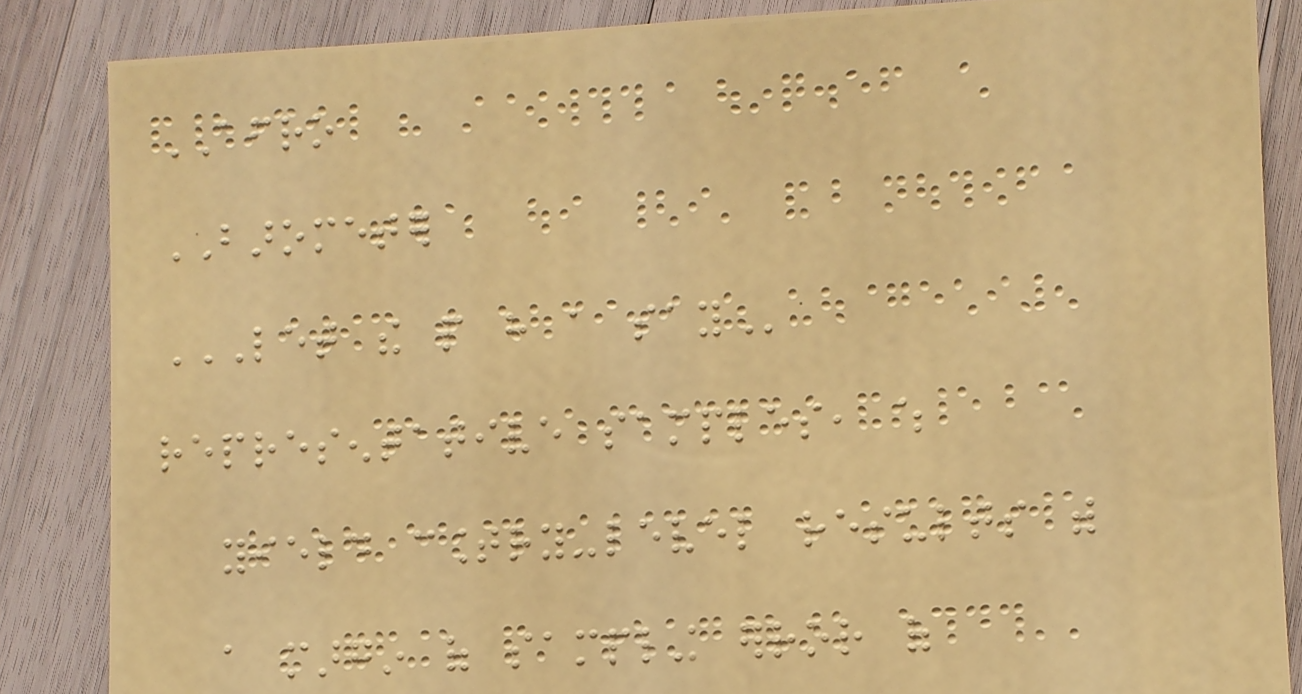AFRO
BAROMETER
LET THE PEOPLE HAVE A SAY
representative samples, which
yield country-level results with
a margin of sampling error of
